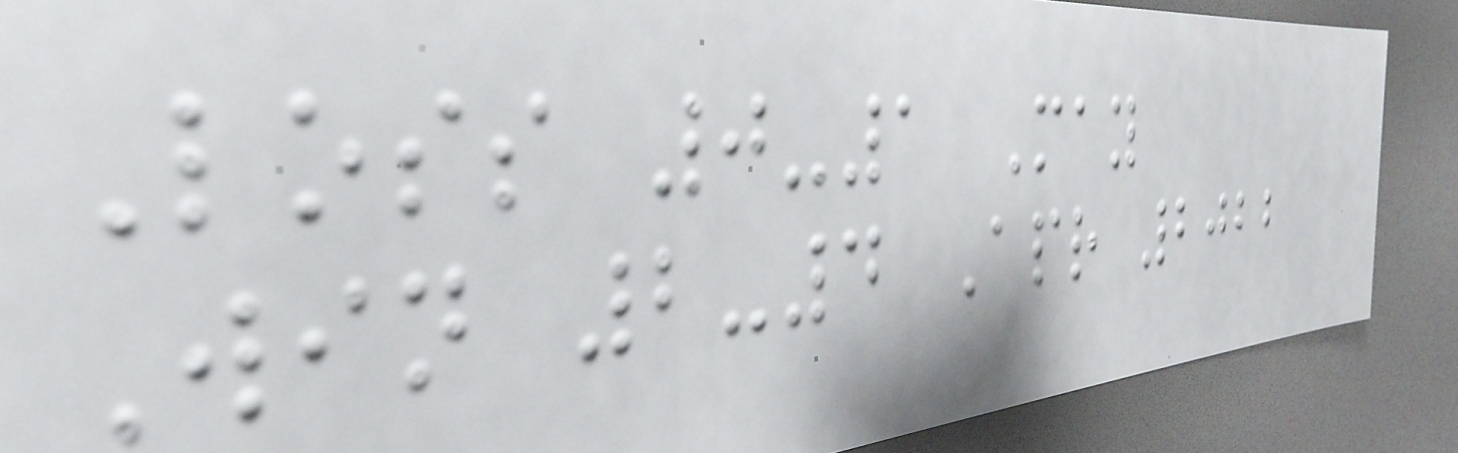Loss 0-1 May
Win 2-4 Apr 2022
